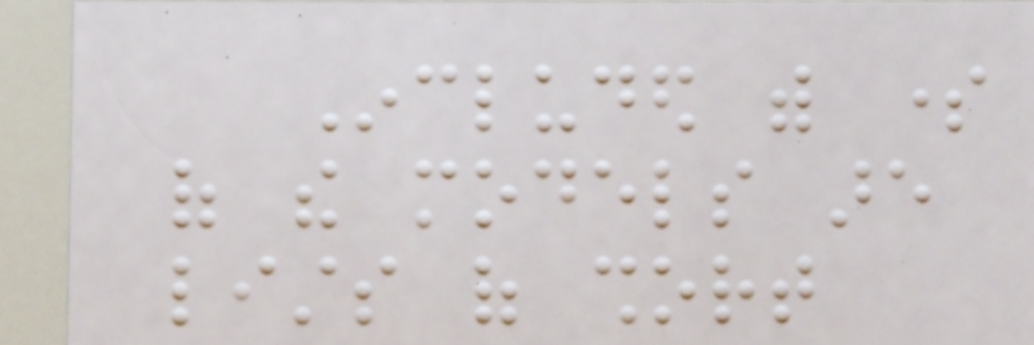Included with some
of the models are
lists of short
